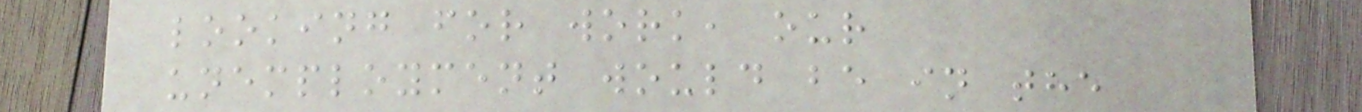looking for work, our
unemployment would be in the
